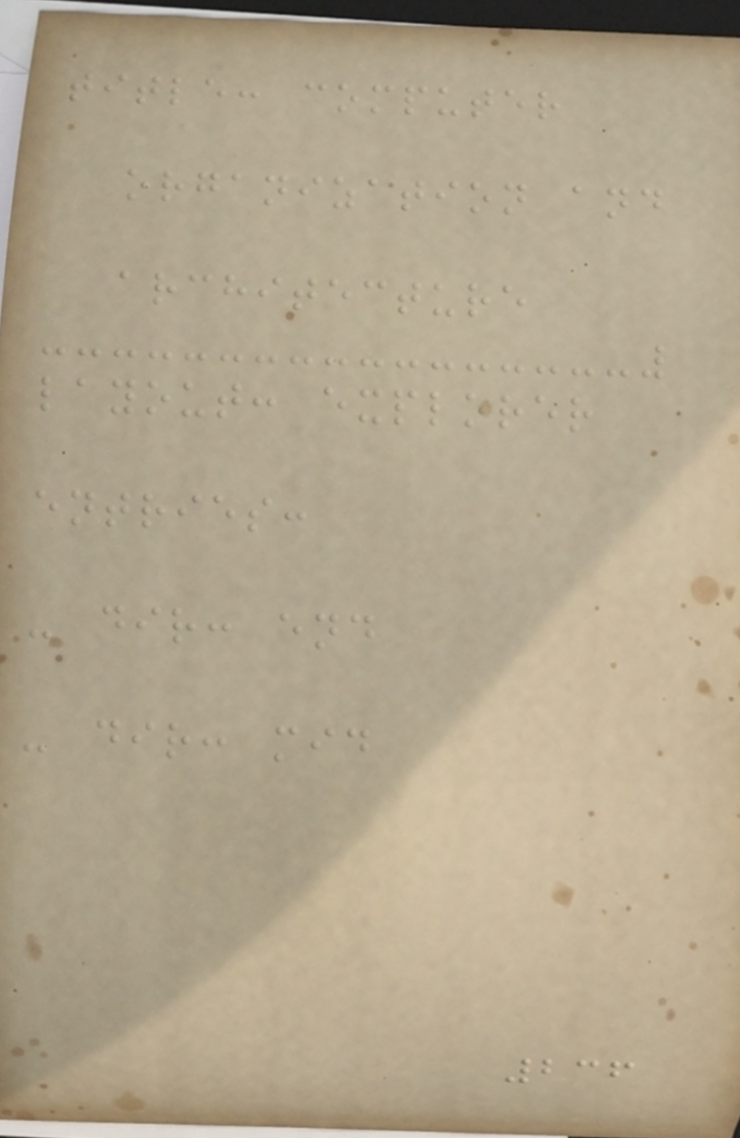title: computer
organization and
architecture
layout: explorer
entries:
- dir: end
- dir: mid
236
